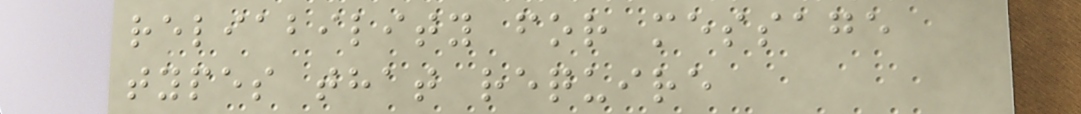reliability for message
types that require
